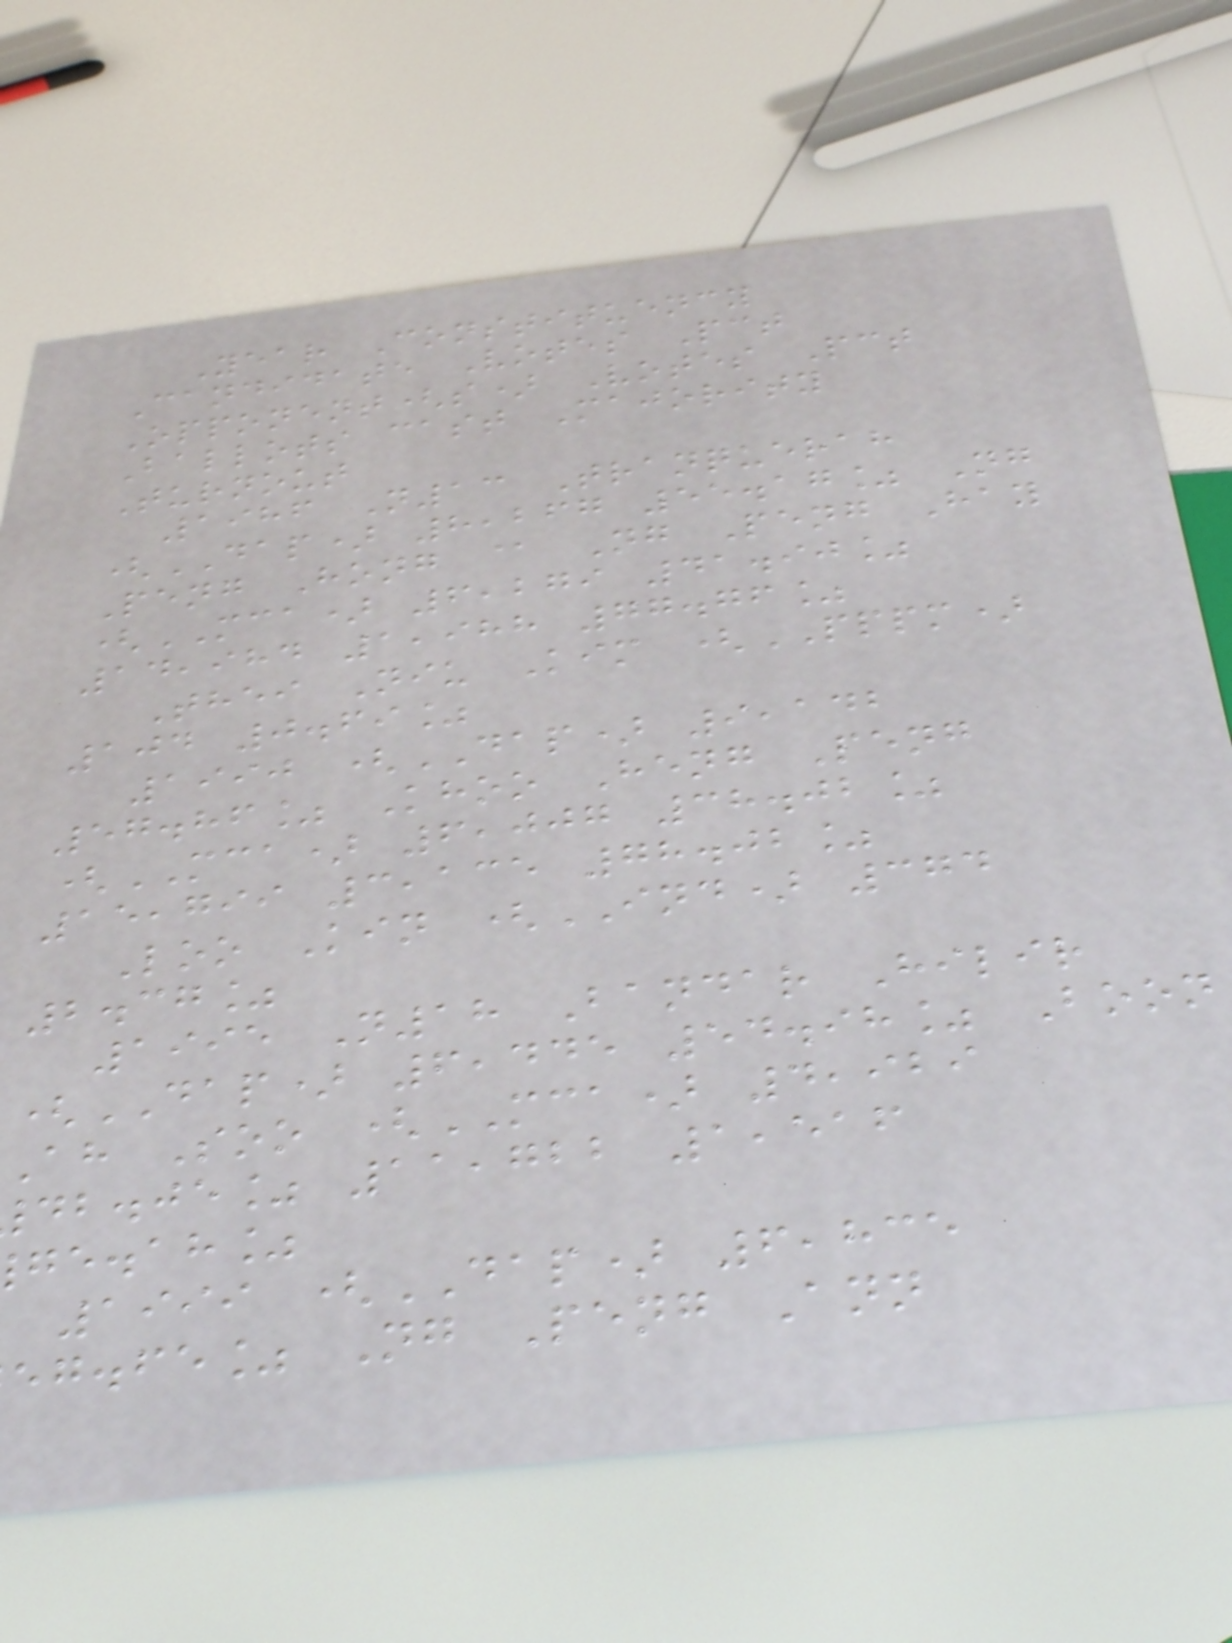Year Constituency
Candidate Votes Pct
Opponent(s) Votes Pct
Ballots cast Majority
Turnout
1986 N13 Tranquerah
(DAP) 8,267 55.17% Ng
Peng Hong @ Ng Peng Hay
(MCA) 6,279 41.90%
14,984 1,988 77.76%
Thei Niu Kim (PPPM)
104 0.69%
1990 (DAP) 9,142
57.86% Khoo Heng Peng
(MCA) 6,007 38.02%
15,799 3,135 78.02%
Loo Kin (IND) 374
2.37%
1995 N18 Bandar Hilir
(DAP) 6,445 54.98% Boon
Ah Soo (MCA) 4,929
db.je% 11,722 1,516
ge.ah%
1999 (DAP) 6,835
eg.fe% Ng Peng Ann
